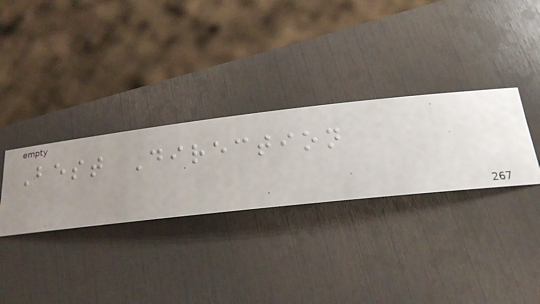Best Direction
